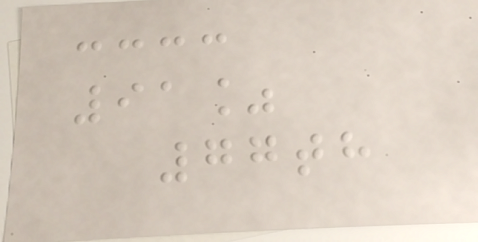91%
77th
